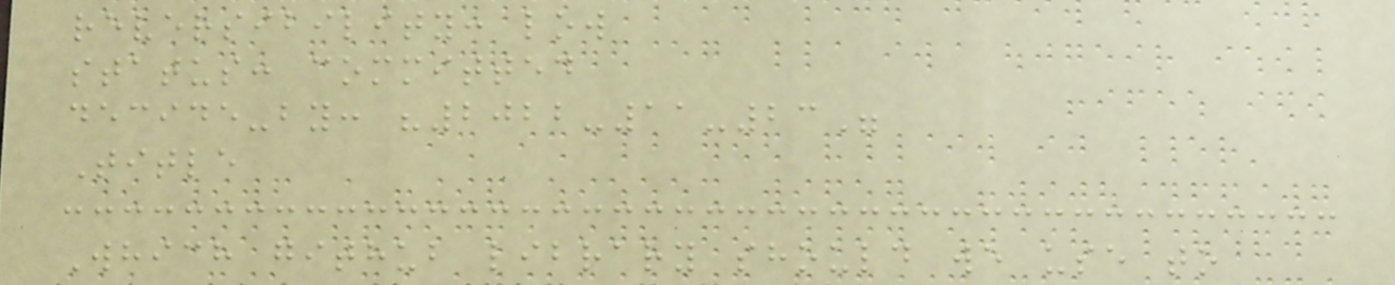reversibility: low
status: committed
decide-by: "2022-11-23"
Title
Which github library should we use to
